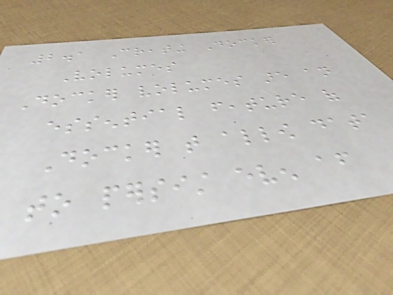2.1 Creating Docker
Volumes
Docker volumes are an
essential feature of
Docker that allow data
to persist even after
